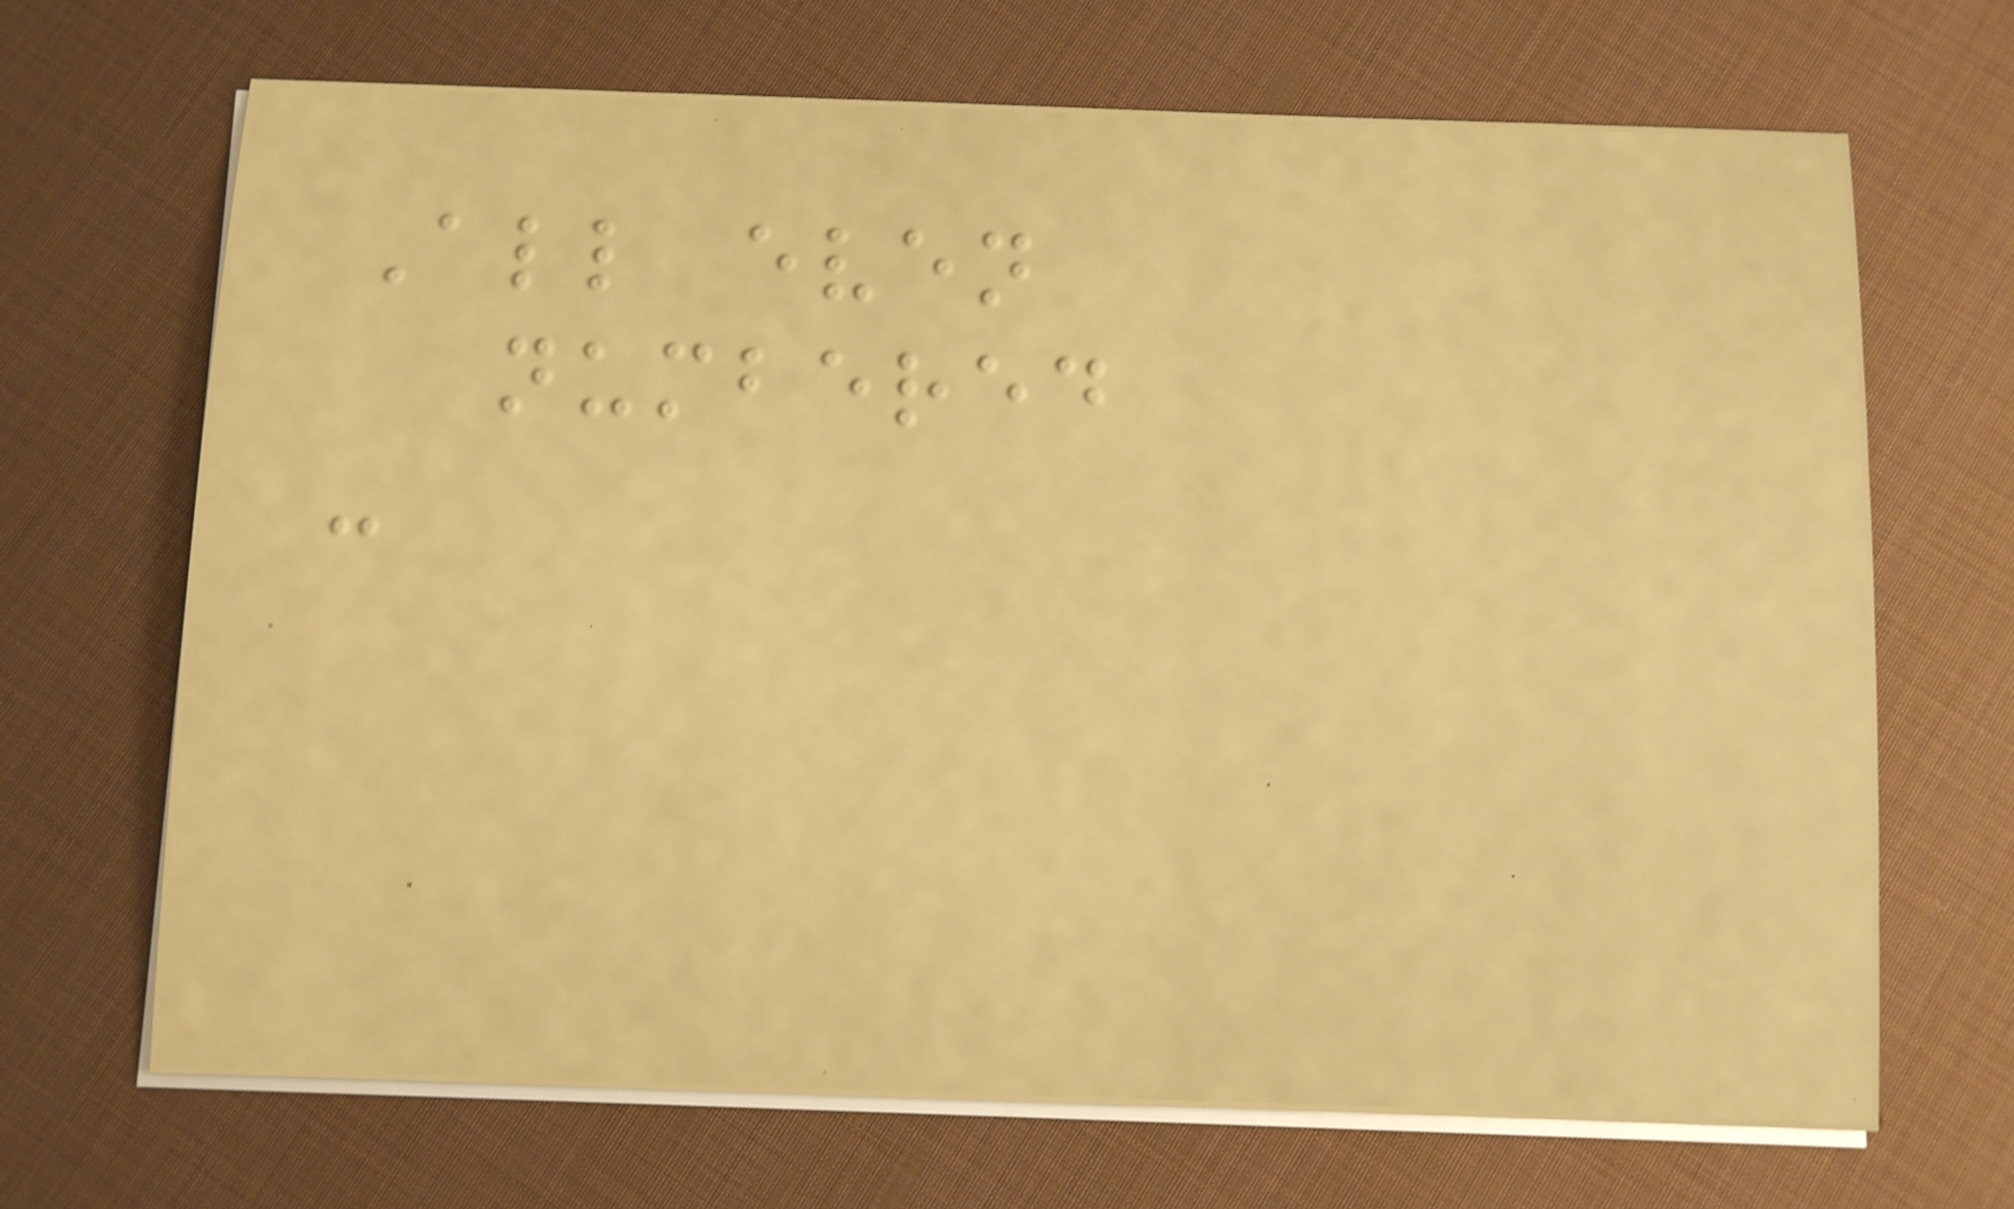All even
numbered
-
